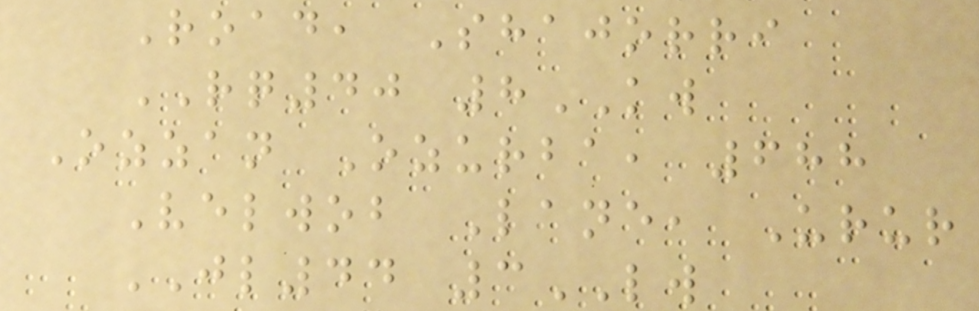Road, Shajorri
RQ40 8KW
Ozzan Ozurba, 688
Velwob Lane, Urur
JL44 3LW
